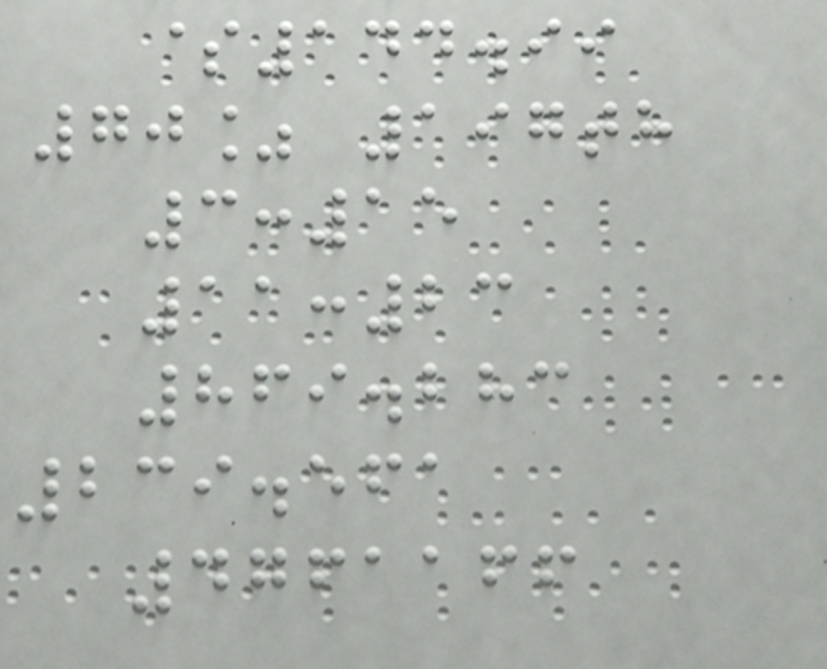$144.99
70% 197th
3:15
11:23
869.283
239.561
4761166
